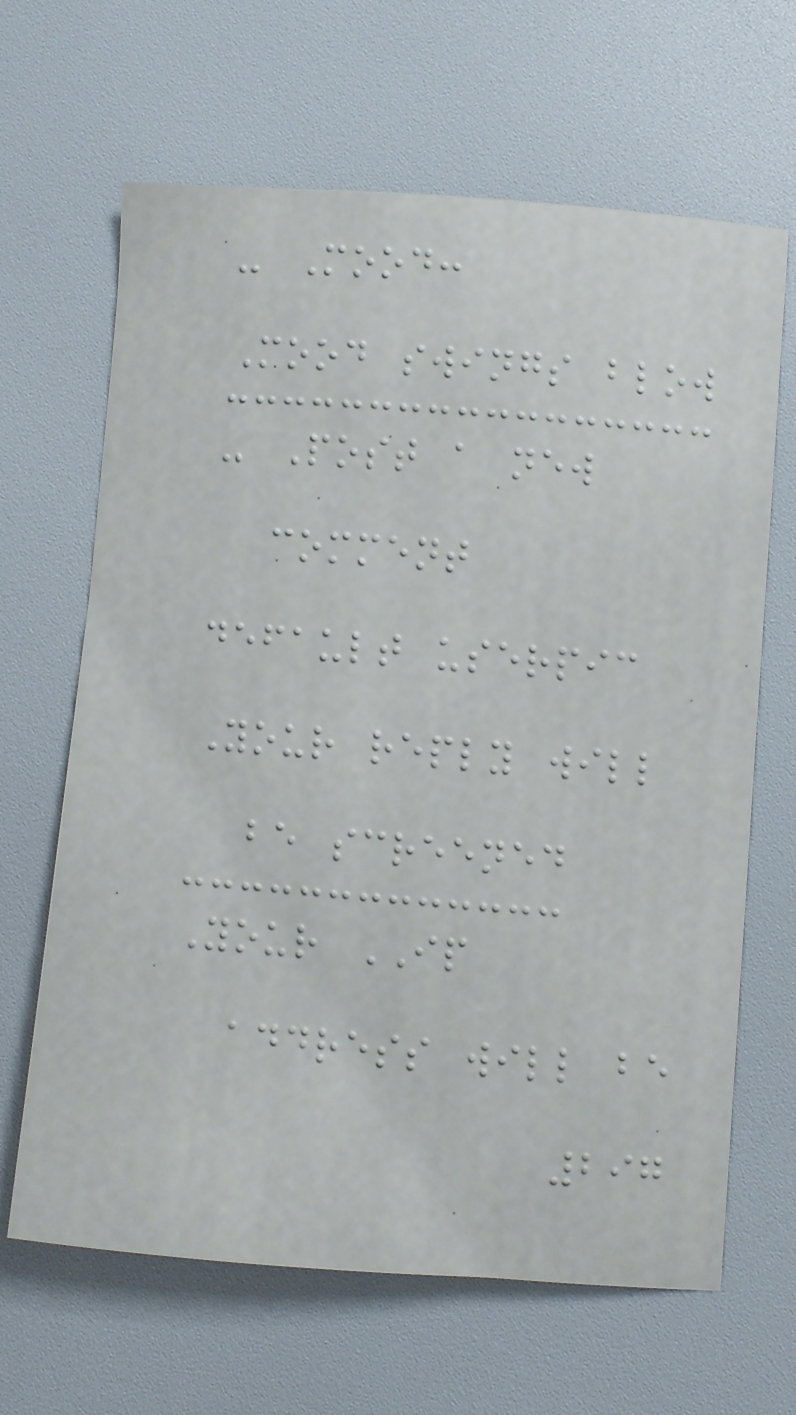- Mood:
Mood swings blow
- Post a new
comment
default userpic
Your reply will
be screened
Your IP
address will be
297
